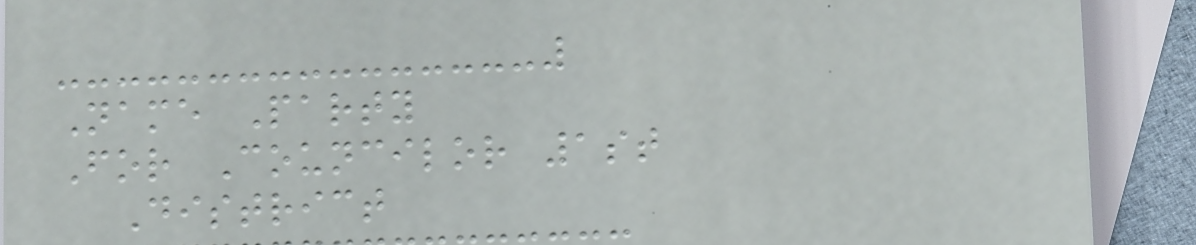Name Party
For Councilor 1st
District
